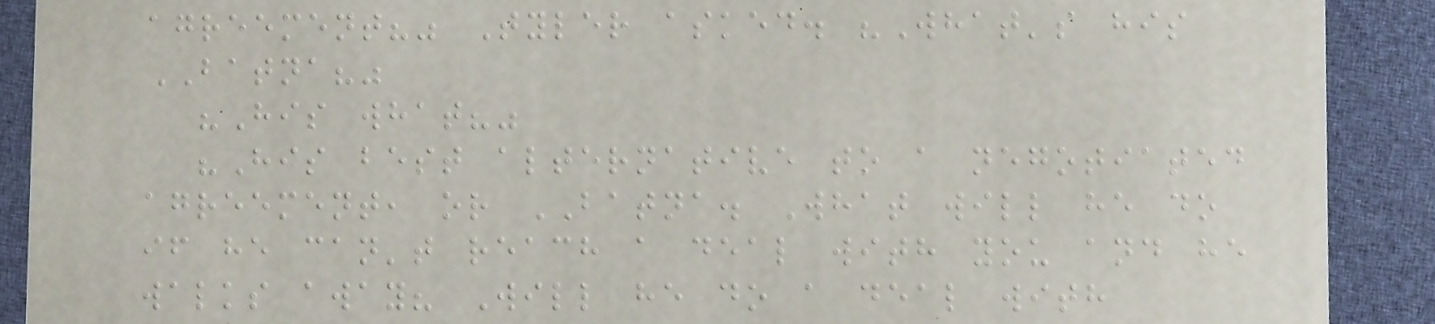agreement?" Tyler asked. "What's his
BATNA?"
"His what?"
"His best alternative to a negotiated
agreement, or BATNA. What will he do
if he can't reach a deal with you and he
walks away? Will he do a deal with
